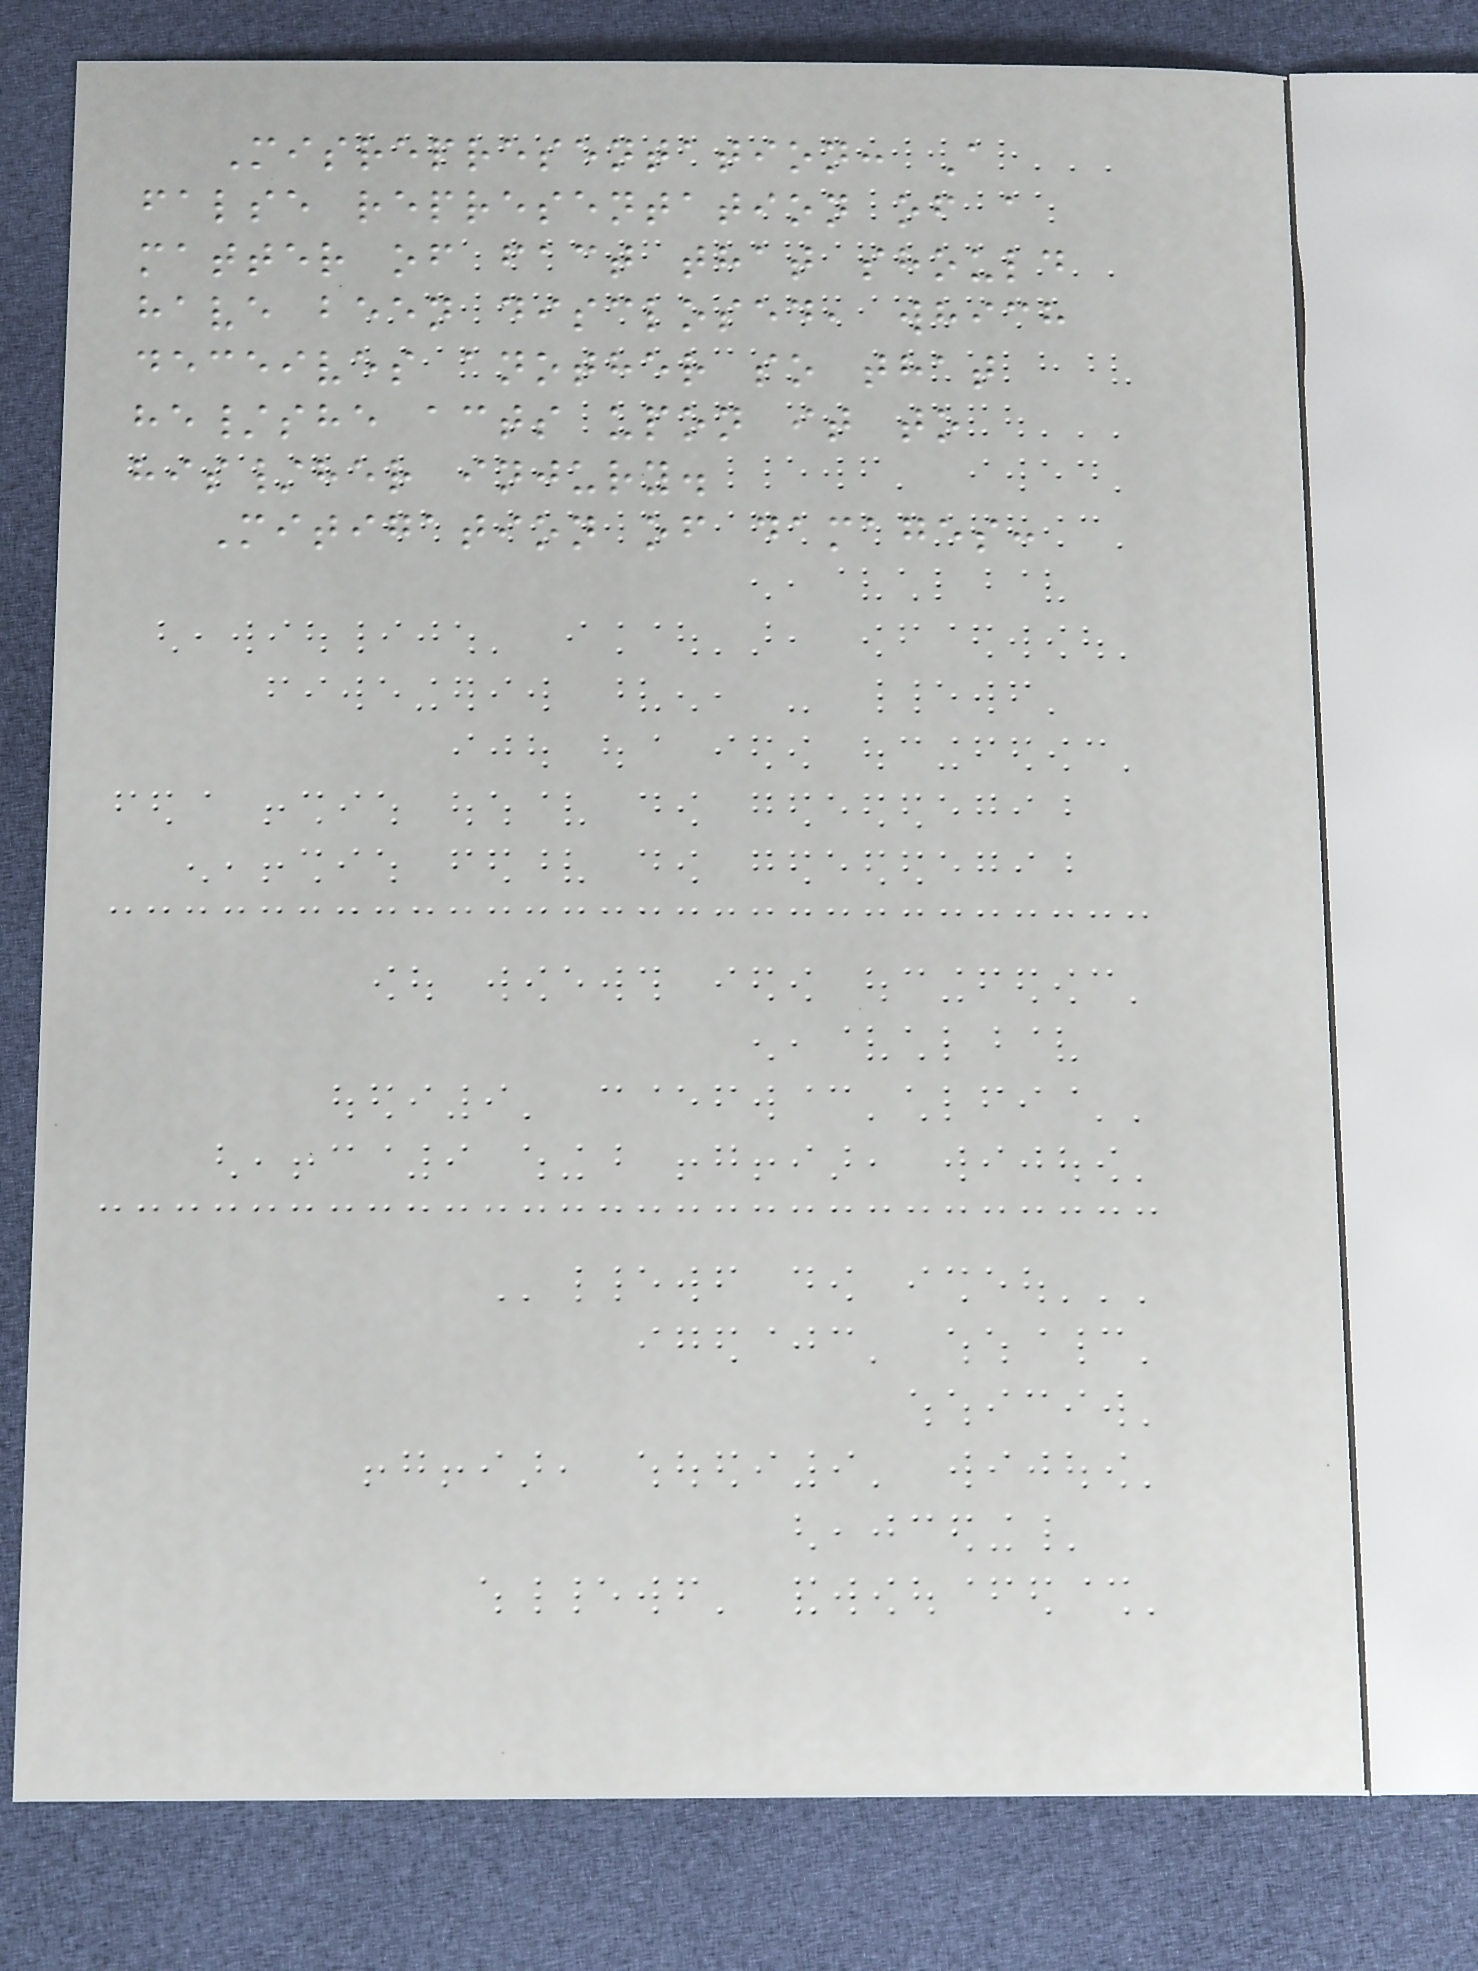Misrepresentation: A
false representation of a
matter of fact that should
have been disclosed, which
deceives another so that
he/she acts upon it to
his/her injury.
Mitigation of damages:
